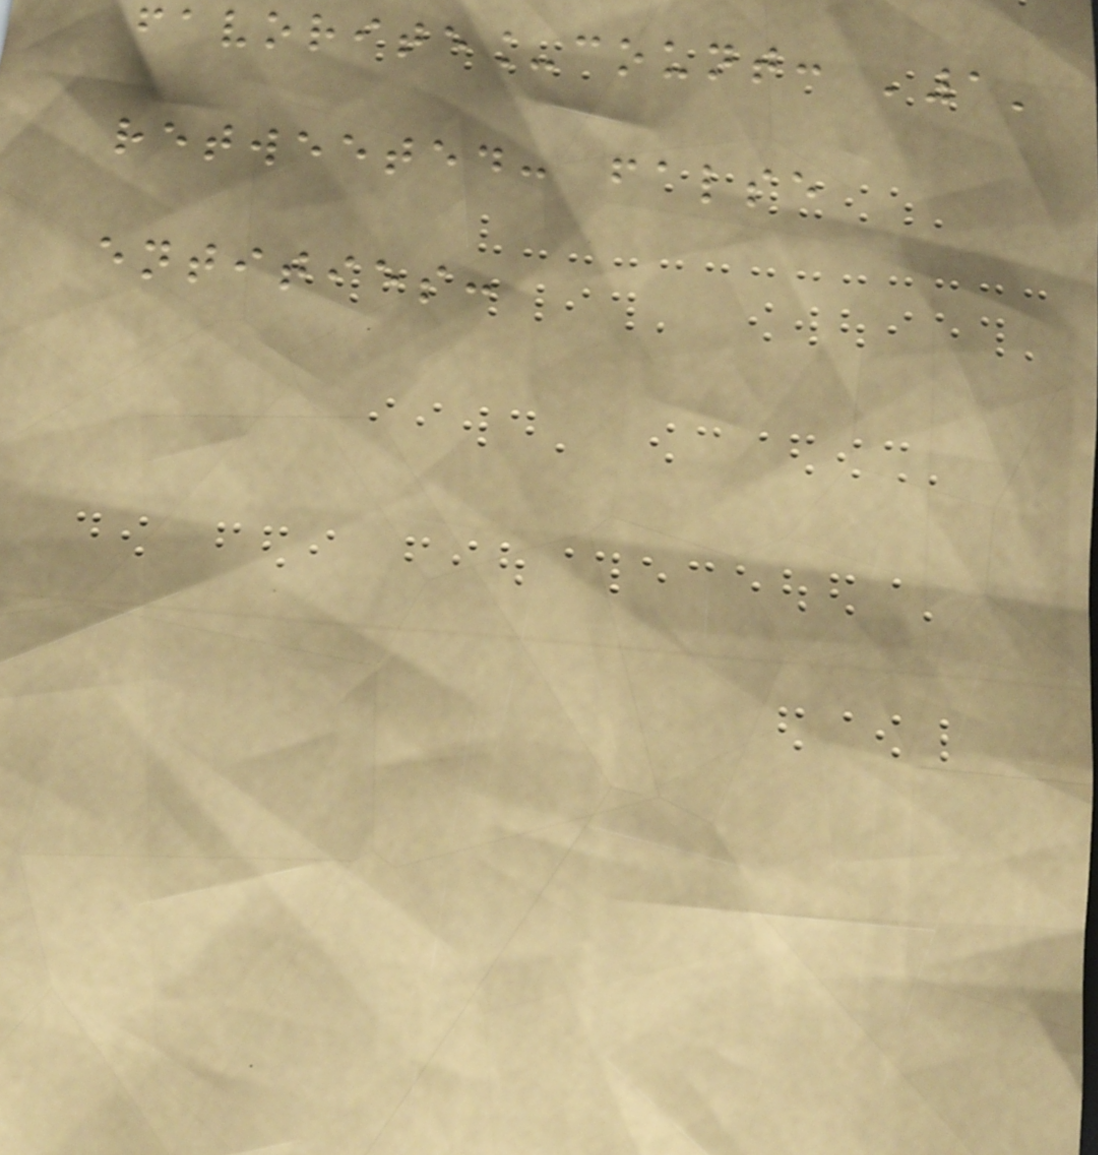favorite_count: '1'
retweeted: false
entities:
